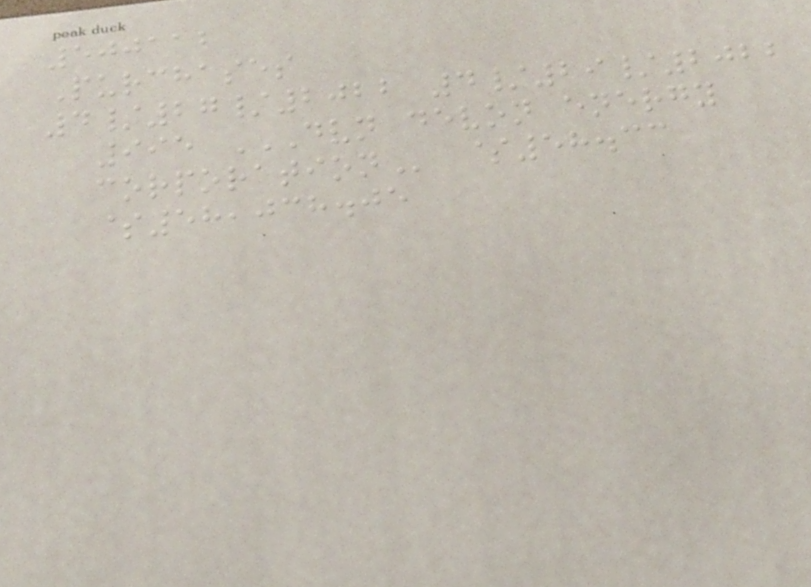500112
Purchases
4/27/2022 4/29/2022
995 DVN DEVON ENERGY
CORPORATION $58.33
$58,038.05
